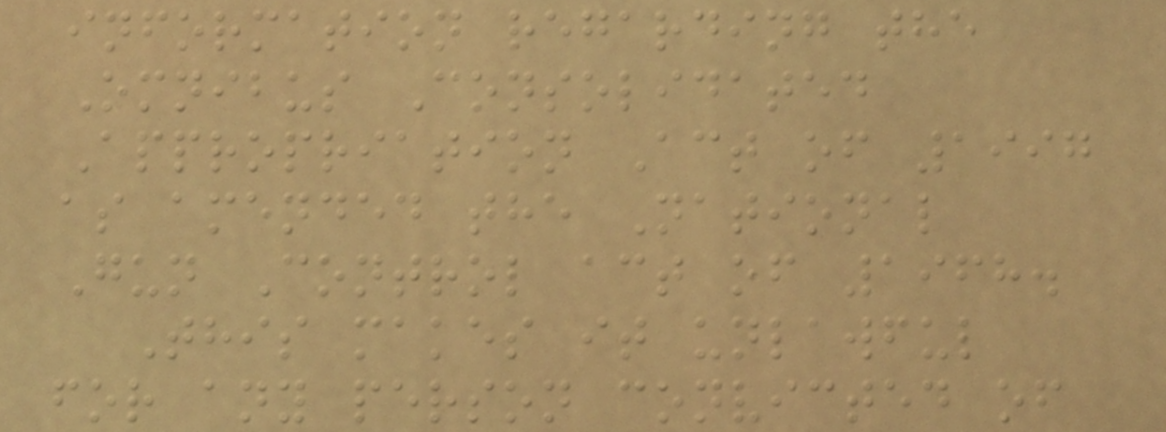information regarding the
Omnibus Consolidated
Appropriation Act of 1997
as amended the National
Gun Control act of 1968.
This makes it unlawful
for any person convicted of
